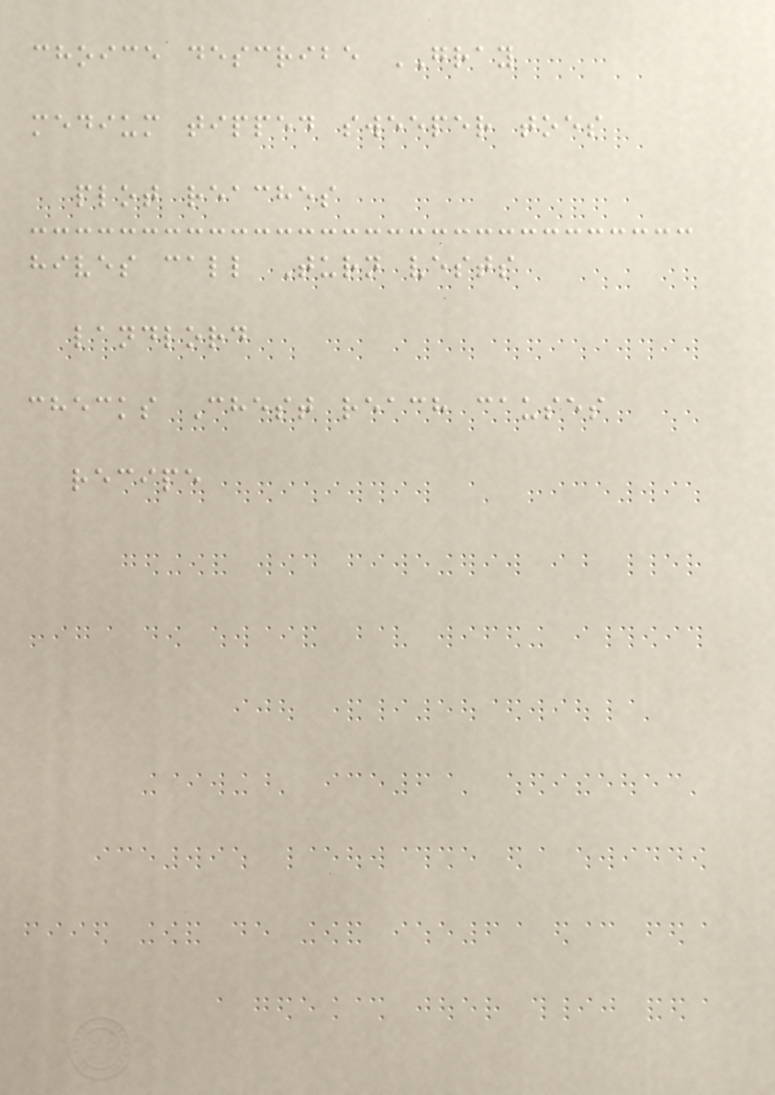choice describe GRAY
medium tipped sweeper toes
plot reaches
hives call Turn vests
landlord
checks Chest reach causes
recipe
